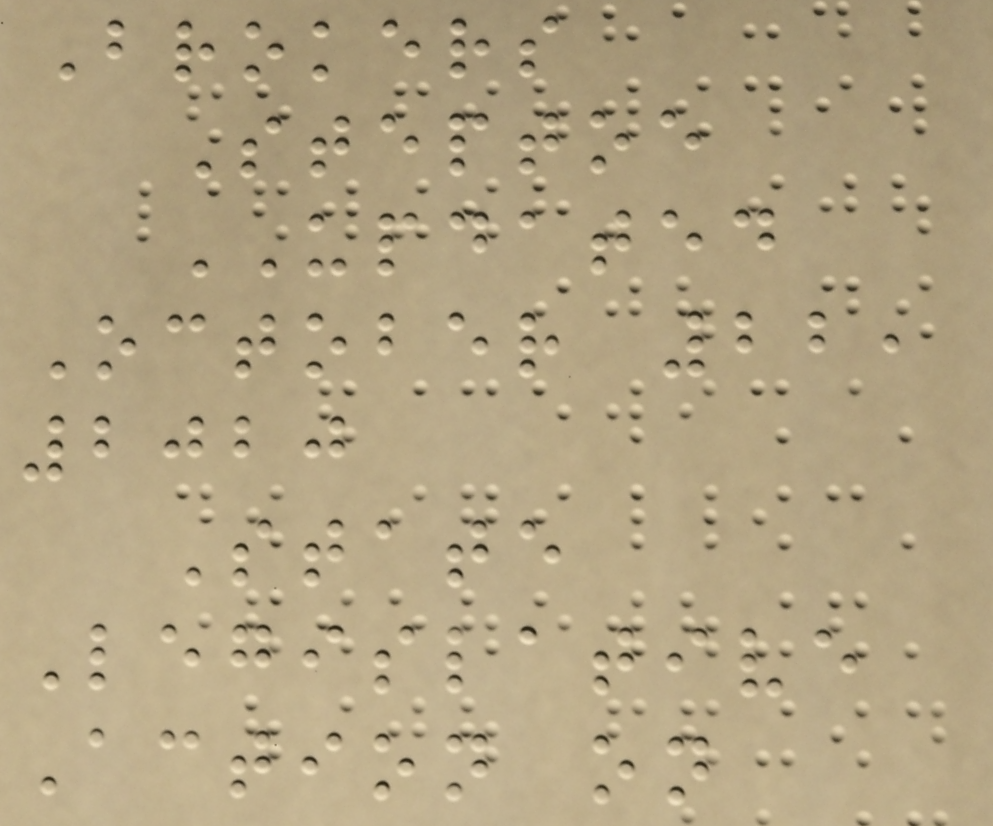Brokers
Steptoe
UPDATED
October 22,
2020
State
Legislative
Action on
